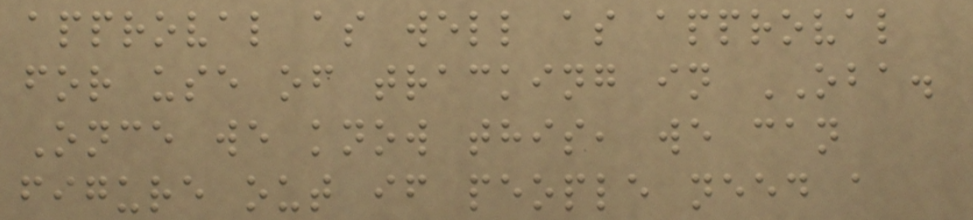approval as well as approval
for use of tracking in OBA.
Once we know this, we can
figure out if people need a
